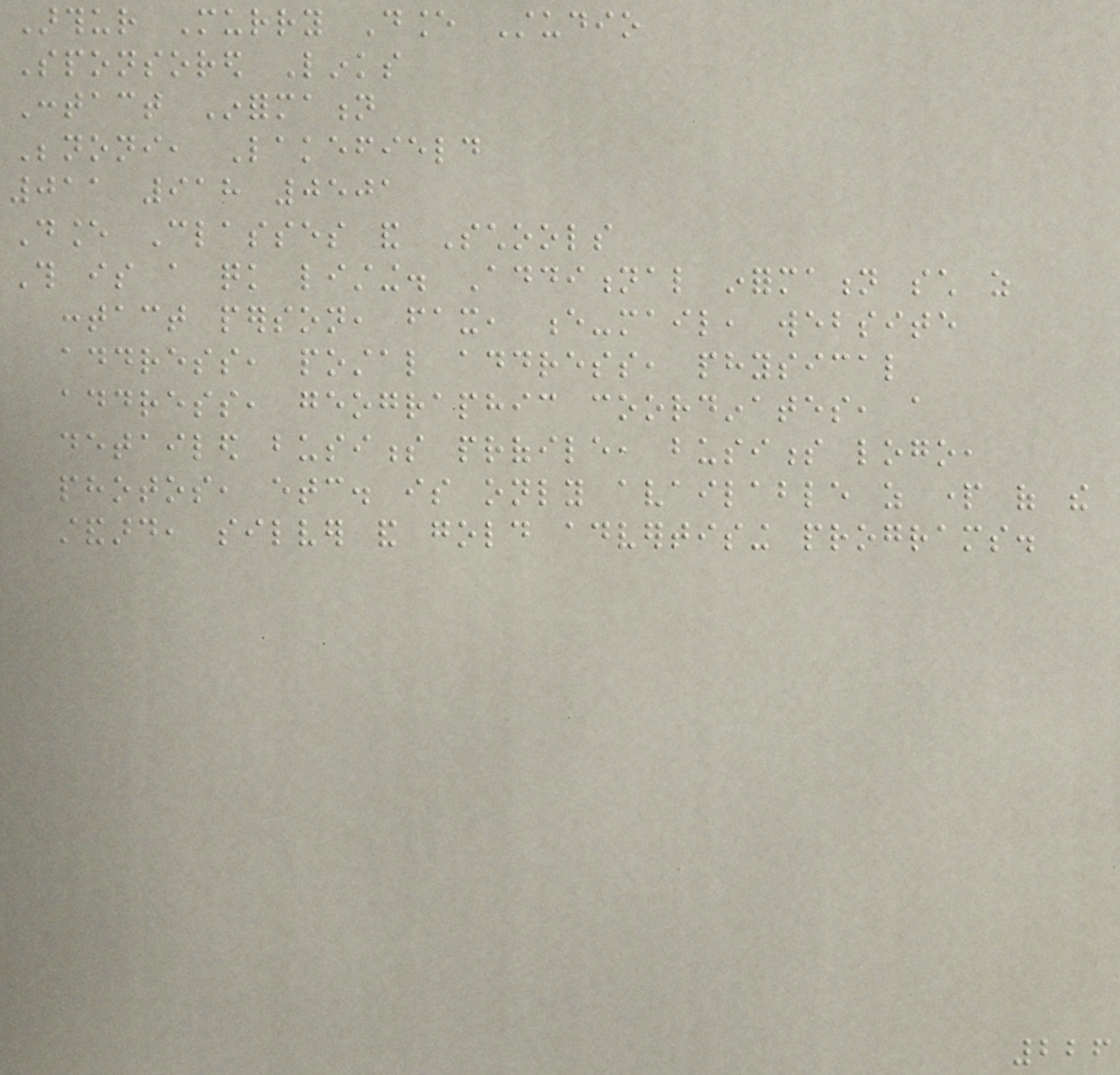Arthur Murry Dance Studio
Sponsored Links
Contact Information
Benoni, Lakefield
011 918 0501
Dance Classes and Schools
This is a quick listing. Additional information such as
contact person, fax, e-mail, website
address, postal address, physical
address, geographic coordinates, a
detailed business profile, business logo,
photos, etc. is only available as part of the
standard, silver and gold advertising programs.
226
